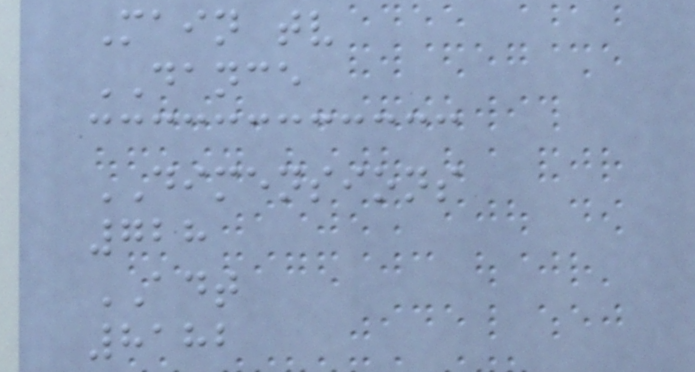Main tv
DANCE
DIMENSIONS
728
ADT
8182
